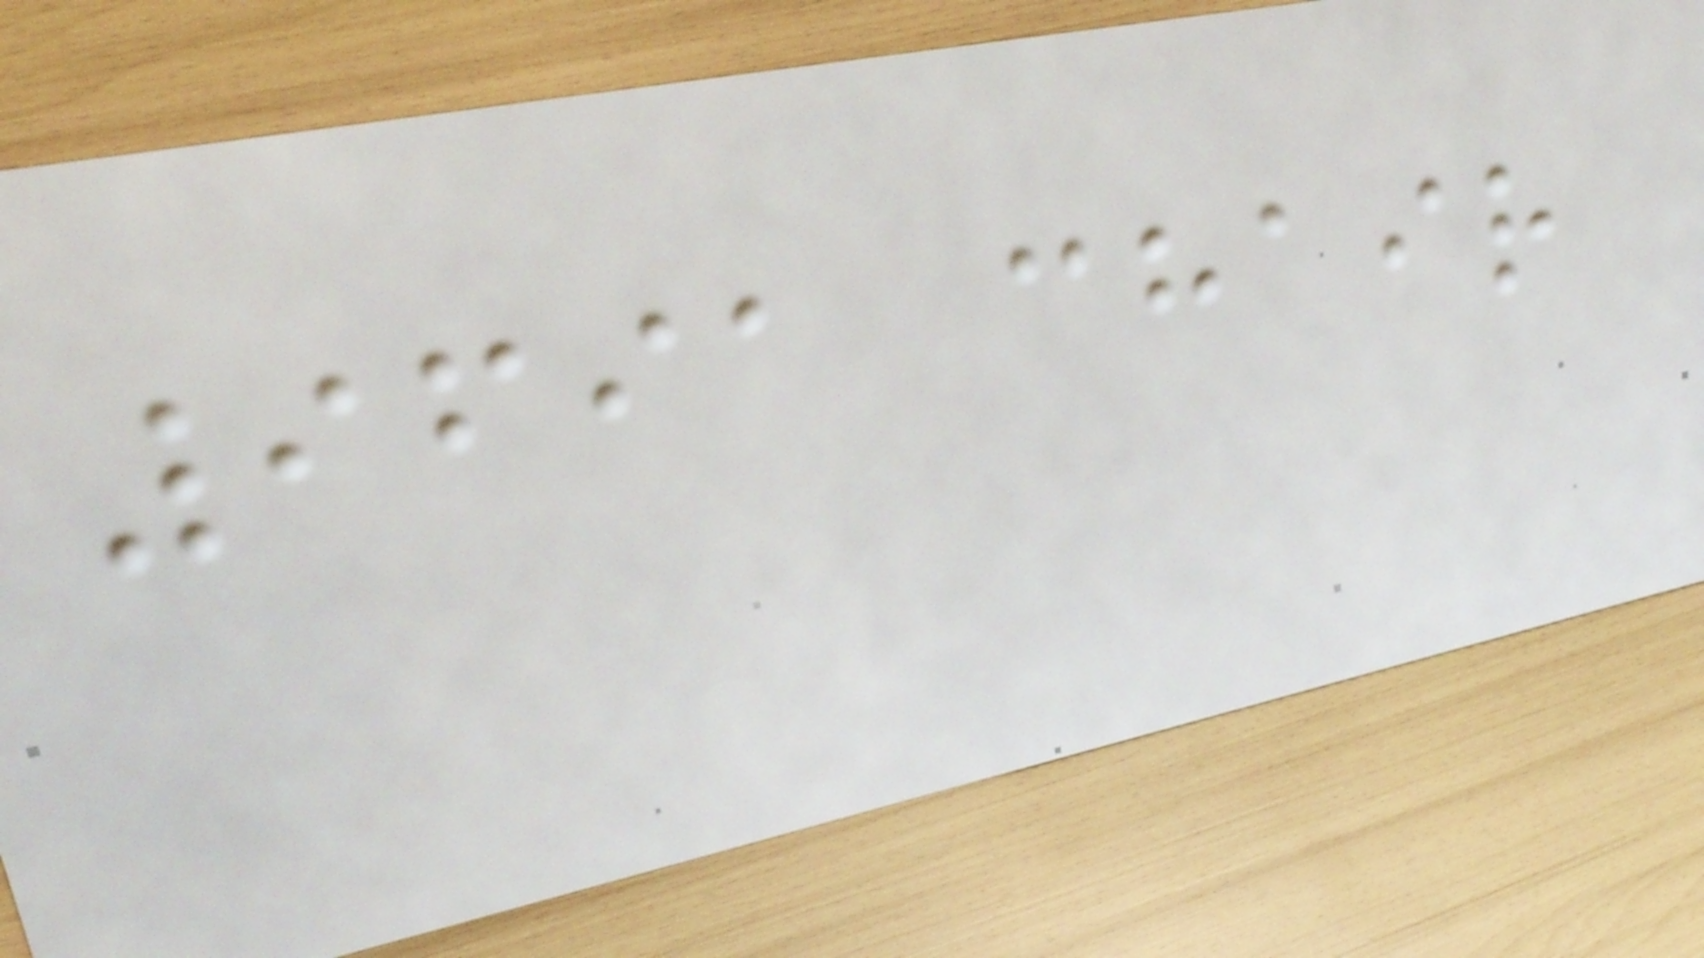9691 chair
